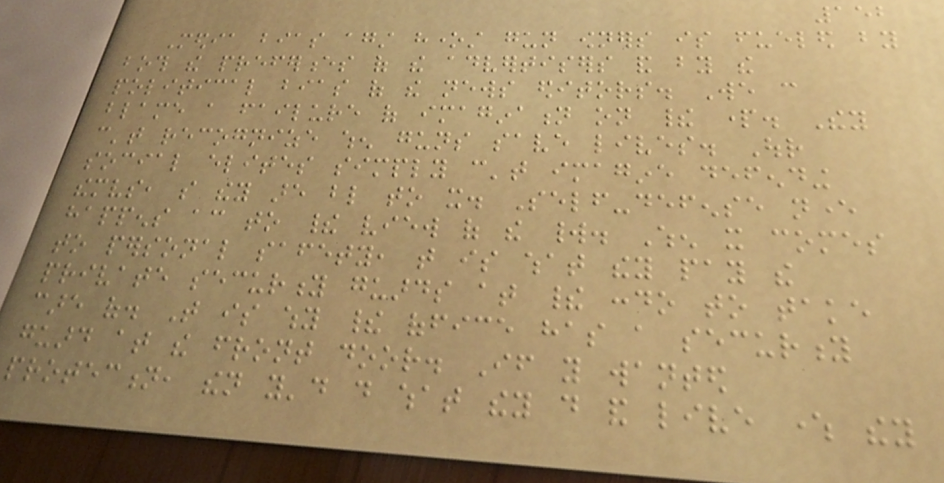152
Media bias against honest gun owners is fueled by
both the preferences of the advertisers and by the
political bias of the news editors. We can
blame a failure of imagination on their part. They
can't recognize when guns save lives. Our
social elites simply can't imagine defending
themselves, so they are blind to it. Self-defense never
happens according to their view of the world. When it comes
to personal safety, that is what they pay the
private security guards at their condo to take
care of. That is why their office has a security
guard at the front door. If you wanted
protection, then you'd do what they do and live where they
